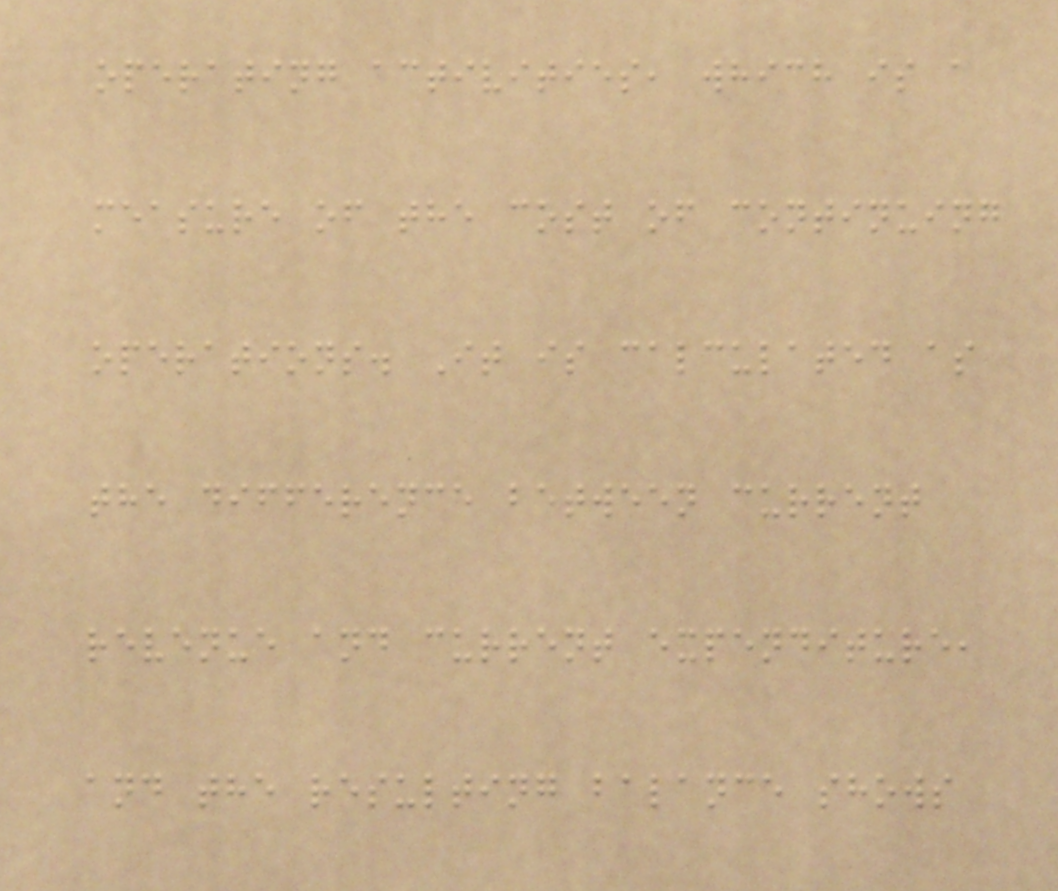operating activities, which is a
measure of the cost of continuing
operations. It is calculated as
the difference between current
revenue and current expenditure,
and the resulting balance shows
